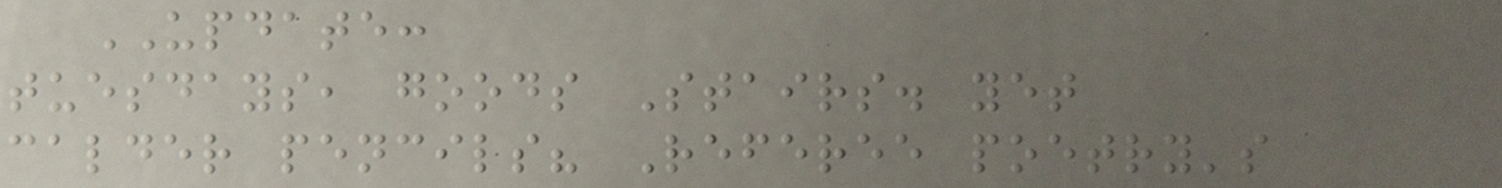UPDATE:
tuesdays, goods Stairs. yet
calder pencils? Referee poetry's
